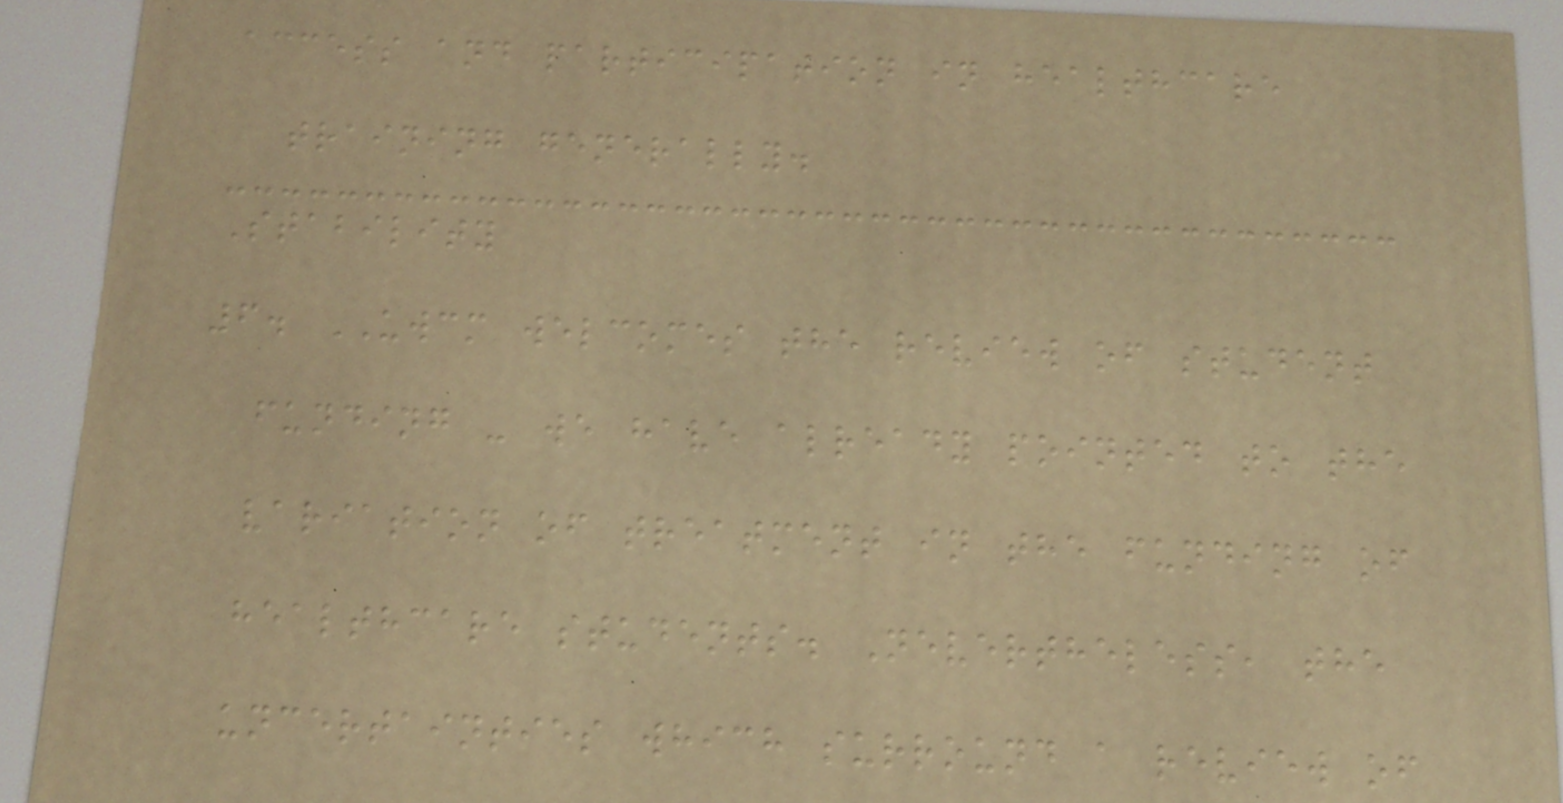access and participation in healthcare
training generally.
Stability
6. UWCM welcomes the review of student
funding - we have already pointed to the
variation of treatment in the funding of
healthcare students. Nevertheless, the
uncertainties which surround a review of
